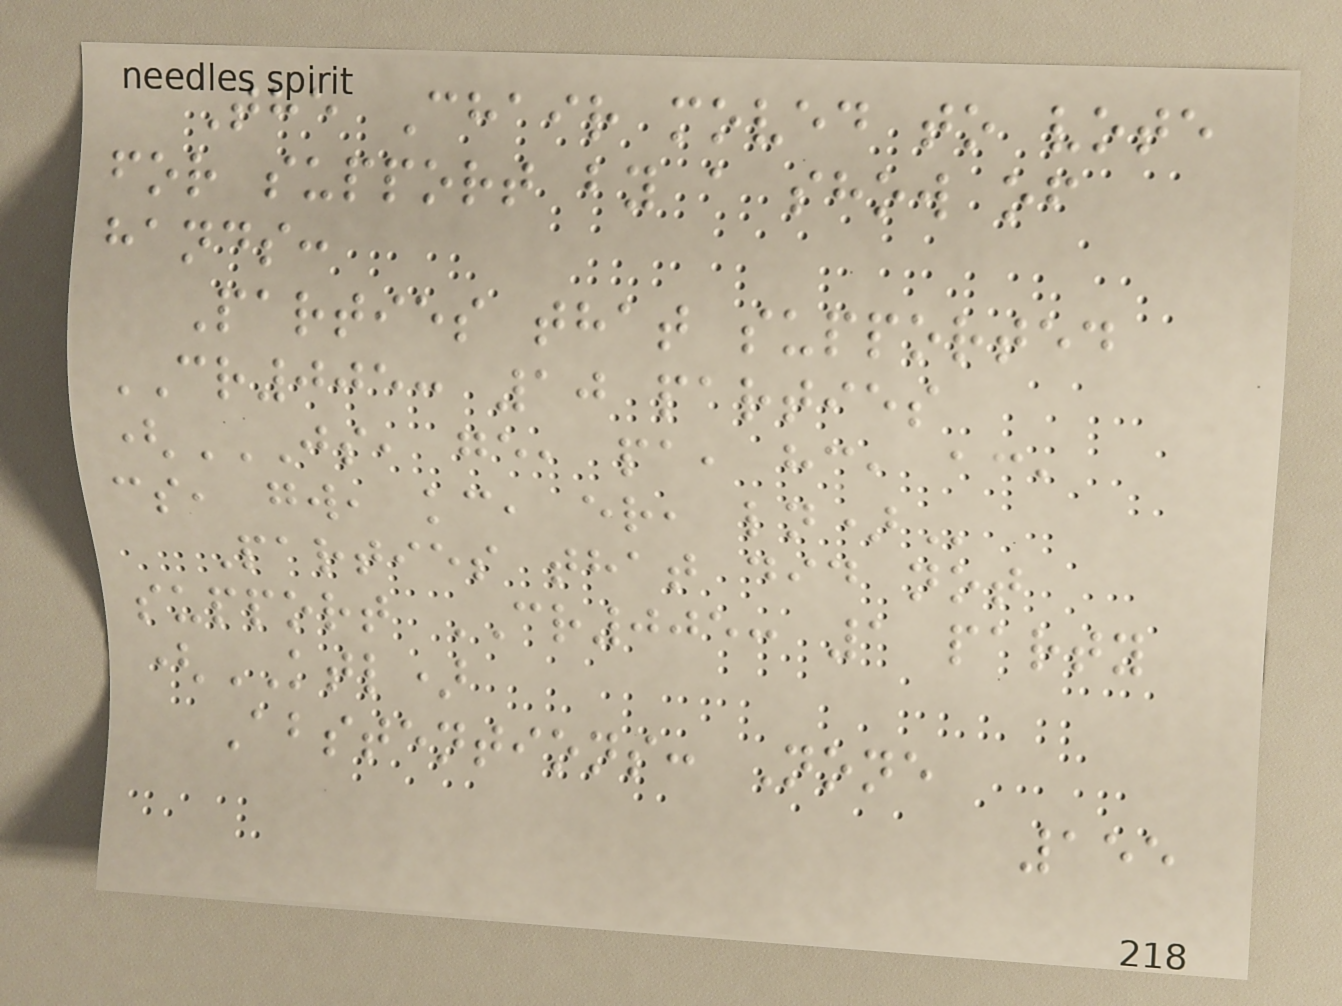The Chair moved to vote
for support by a show of
hands:
Parties that supported
CR005: 10 parties
(JS, GE, PA, HC, AC,
CS, GW, KC, ER, LN)
Parties that did not
support CR005: 1 party
(KTL)
Abstentions: None
155
